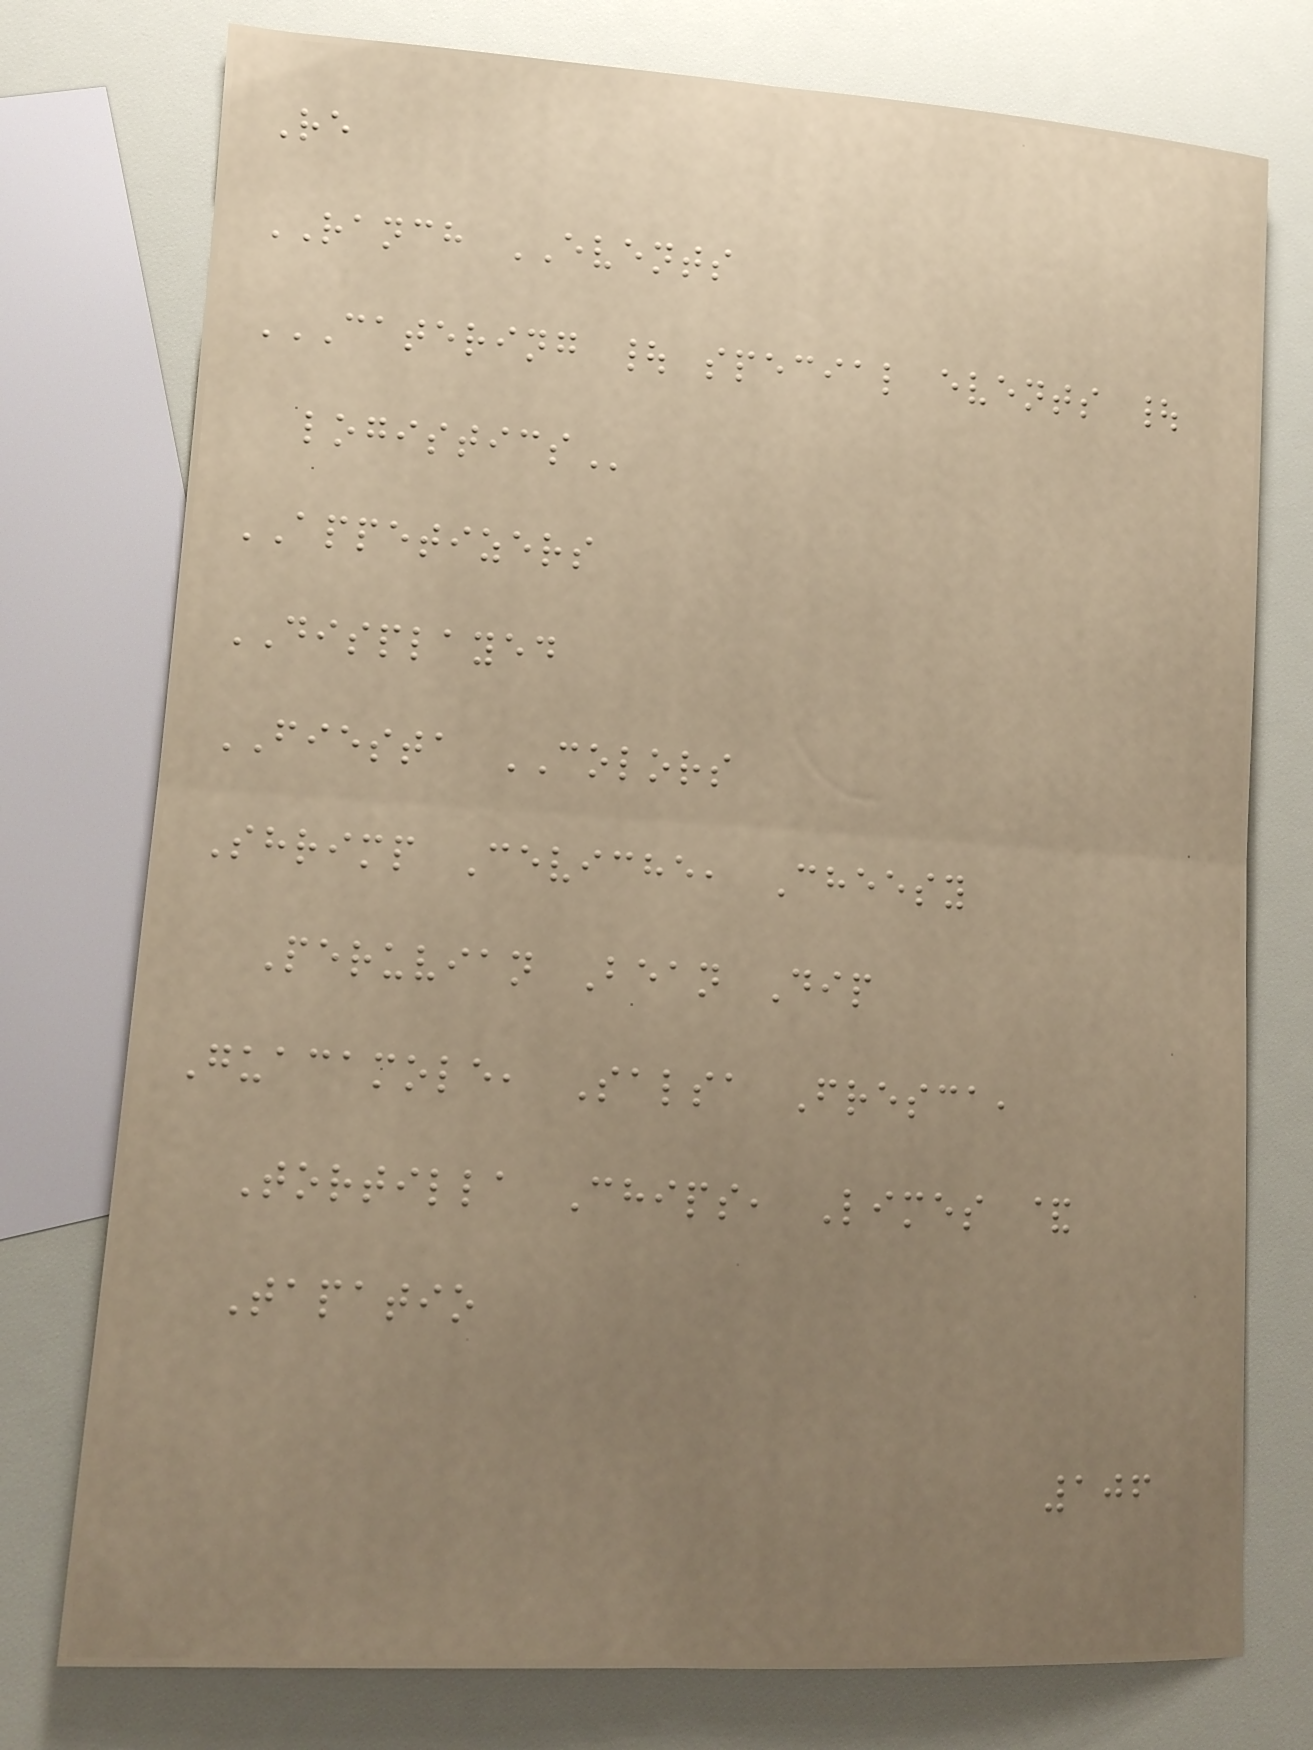Re
RANCH EVENTS
CATERING | SPECIAL EVENTS |
LOGISTICS
APPETIZERS
DISPLAYED
FIESTA COLORS
Shrimp Ceviche, Cheesy
Peruvian Bean Dip
Guacamole, Salsa Fresca,
Tortilla Chips, Limes &
Tapatio
106
